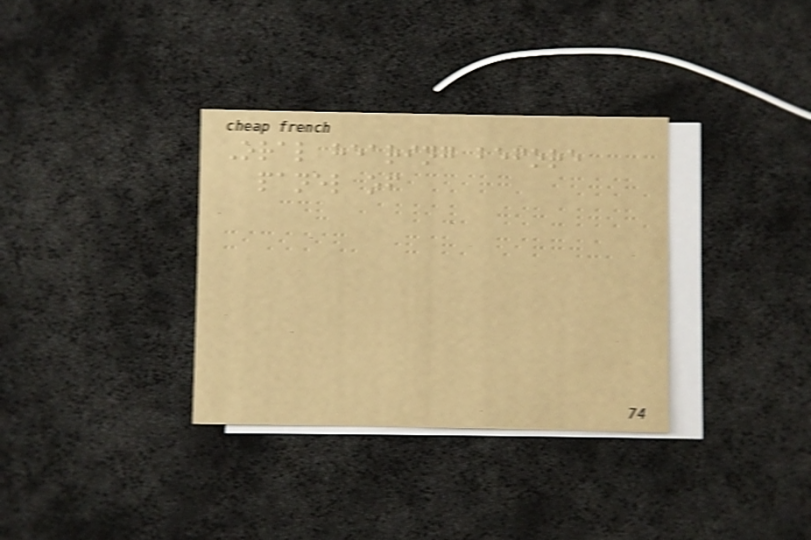Oral hearing before
panel of
